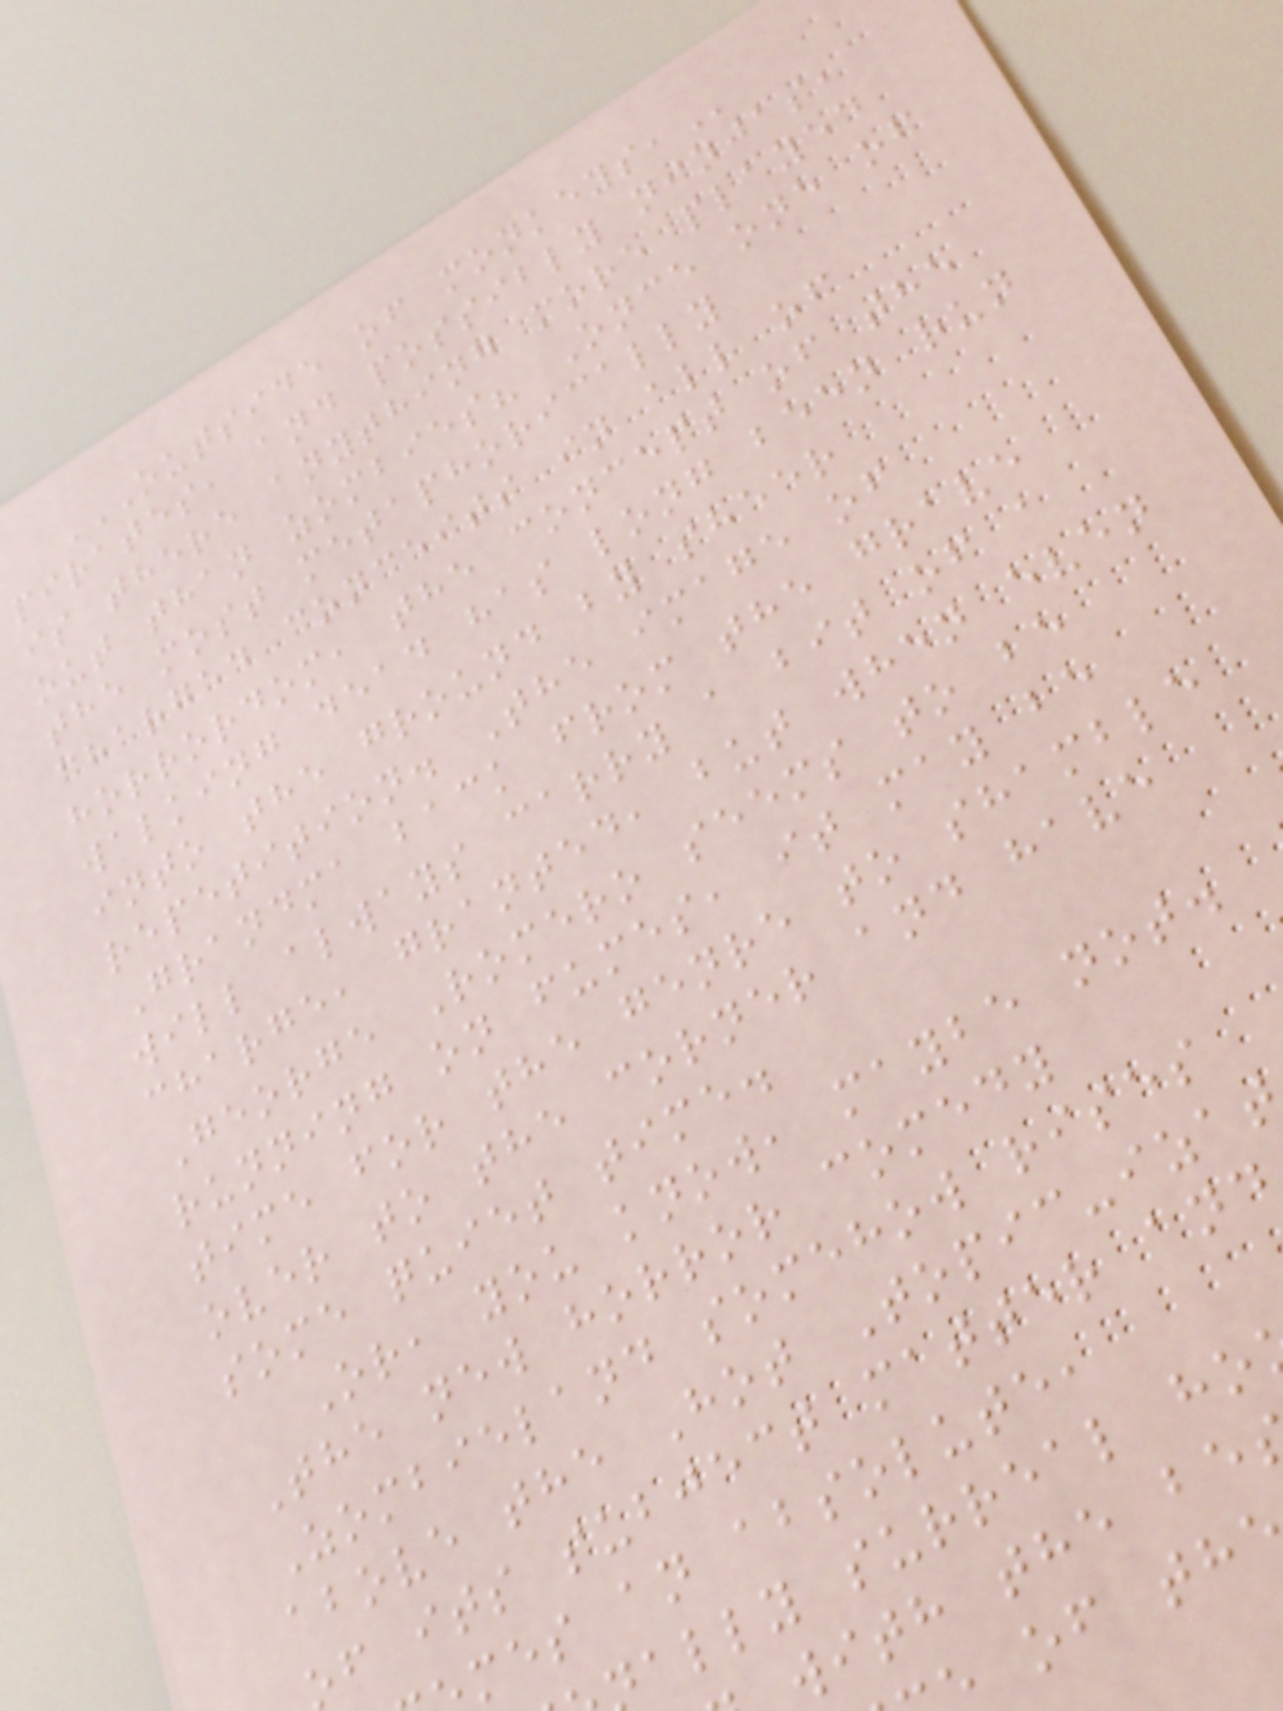OUTSIDE OF MONKEYS,
pirates, and possibly ninjas,
is there anything more played
out than zombies? Once one of
the most metaphorically
charged conceits in all of
horrordom, the concept of the
walking dead has long been run
into the ground by sheer
repetition. The image of
Grandma back from the grave
will always carry a bit of a
charge, granted, but when even
George Romero seems to be
running on fumes, it may be
time for the genre to shamble
over to the corner and have
some quiet time.
Or, you know, maybe not.
The new horror comedy
Zombieland somehow rises
above the Hot Topic-izat
f its subject matter and
mes an absolute,
ally surreal ho
with the be
